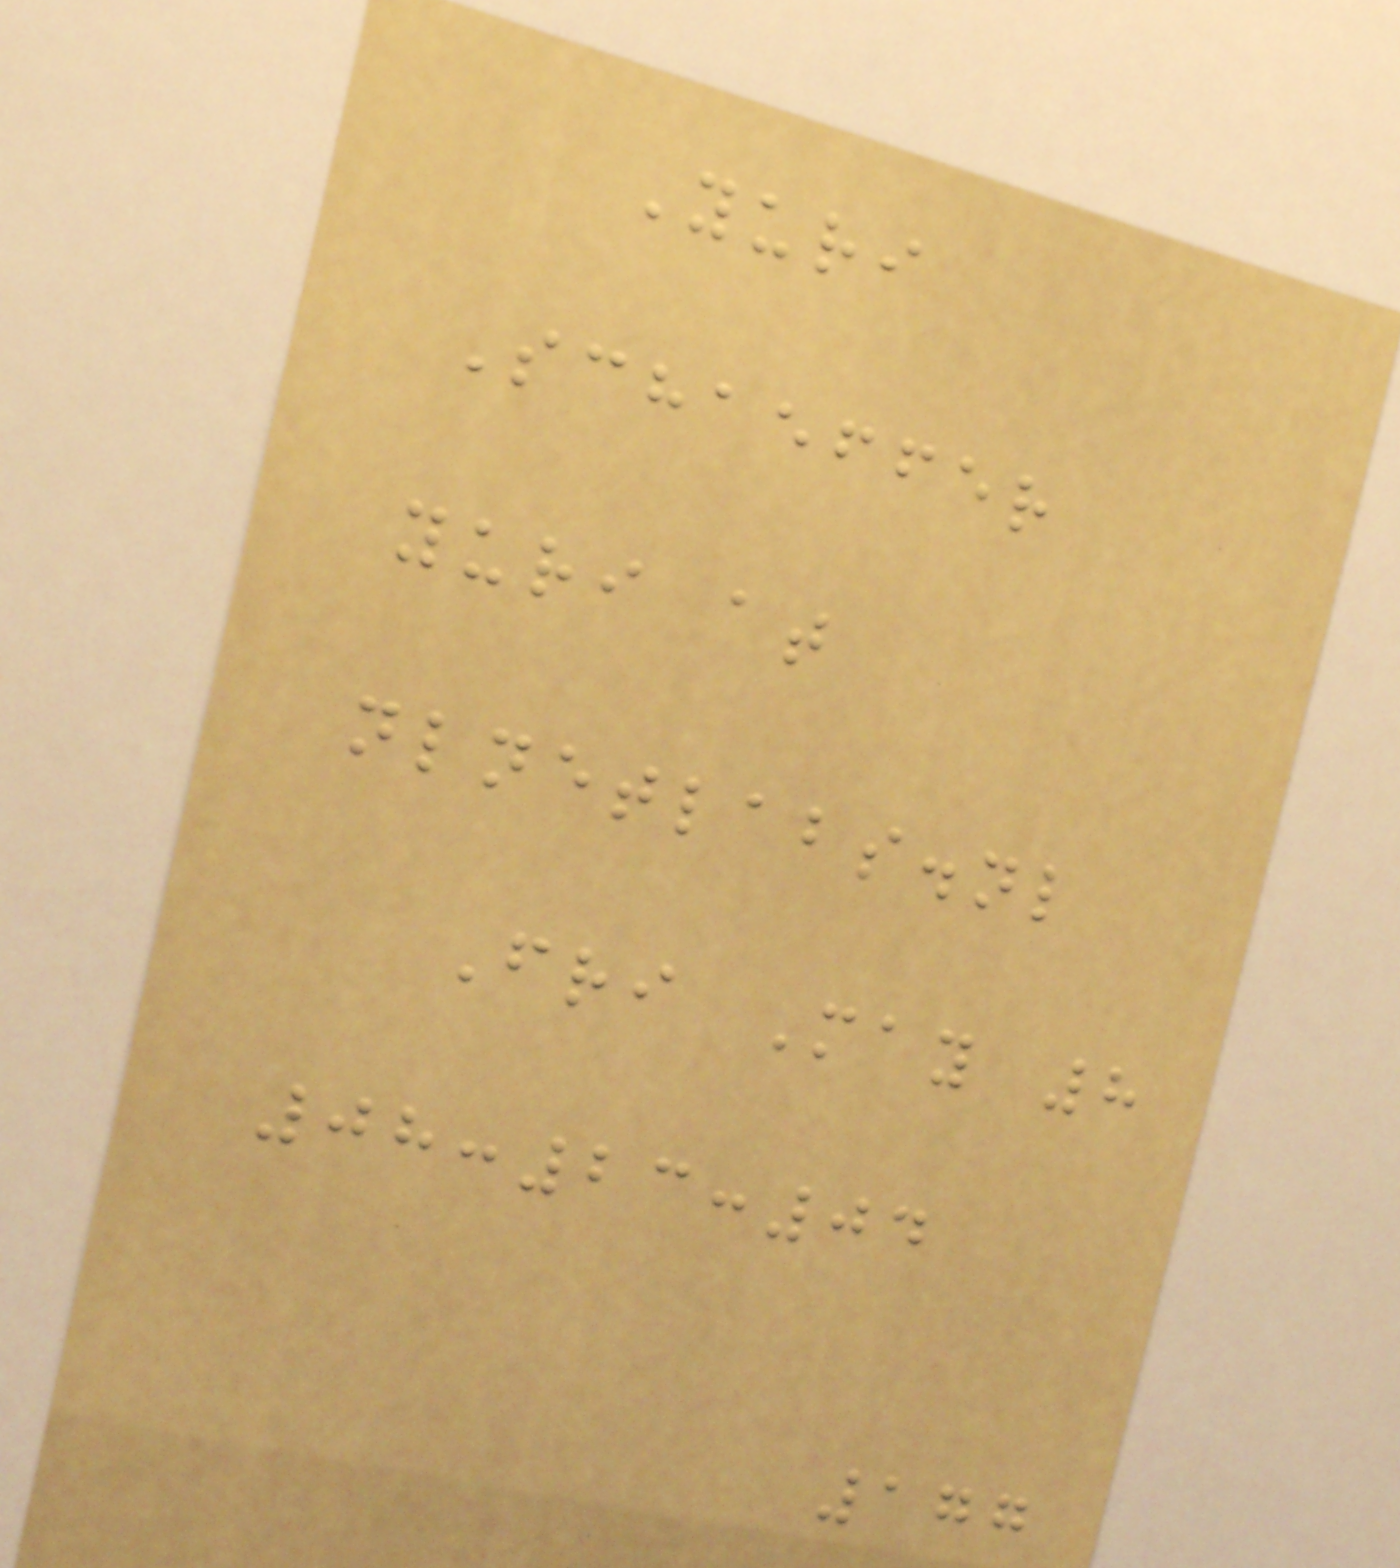Yuri
Schaeffer
yuri at
nlnetlabs.nl
Fri May 8
08:23:04
177
